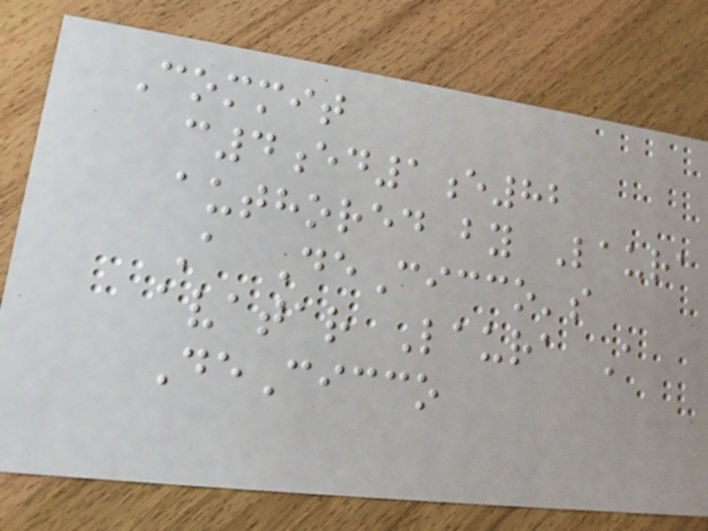Commit
c4ed1e82
authored by Laura
A DeCicco's
avatar Laura A
DeCicco
